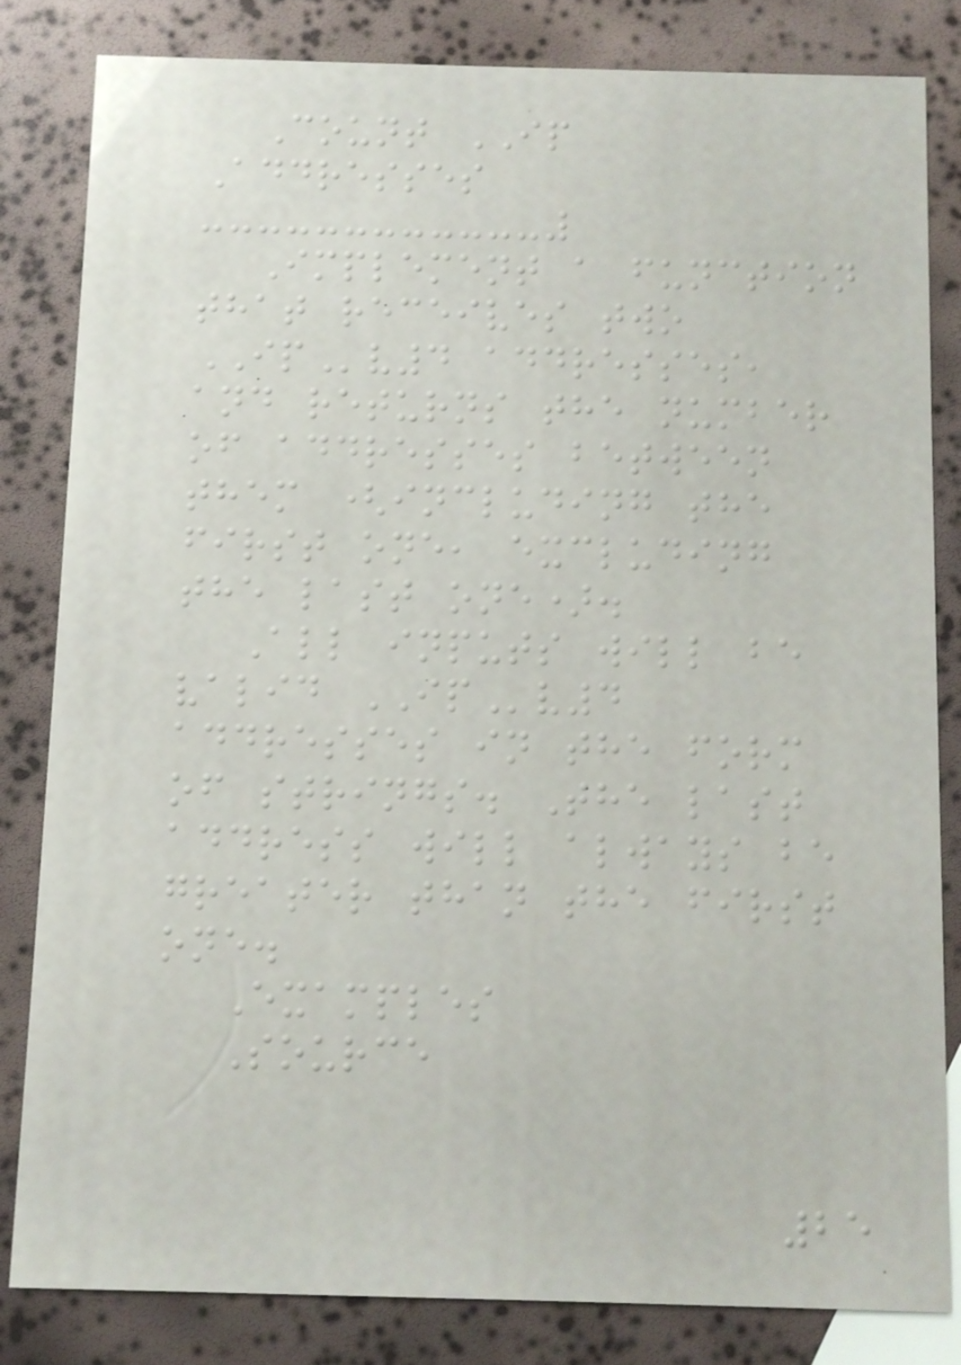Count IP
Addresses
Implement a function
that receives two
IPv4 addresses,
and returns the number
of addresses between
them (including the
first one, excluding
the last one).
All inputs will be
valid IPv4
addresses in the form
of strings. The last
address will always be
greater than the first
one.
Examples
Source
25
